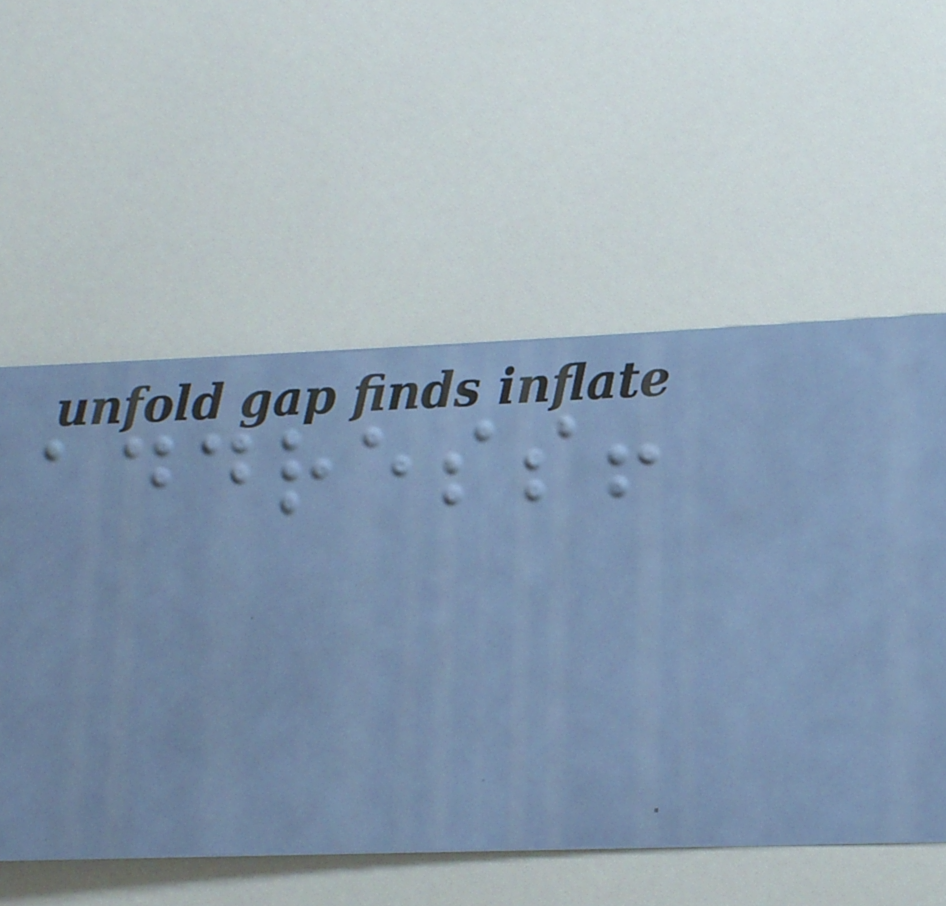address!
